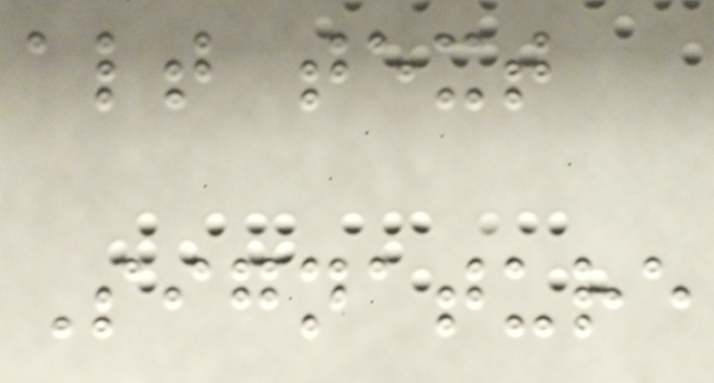alt text
Signature
